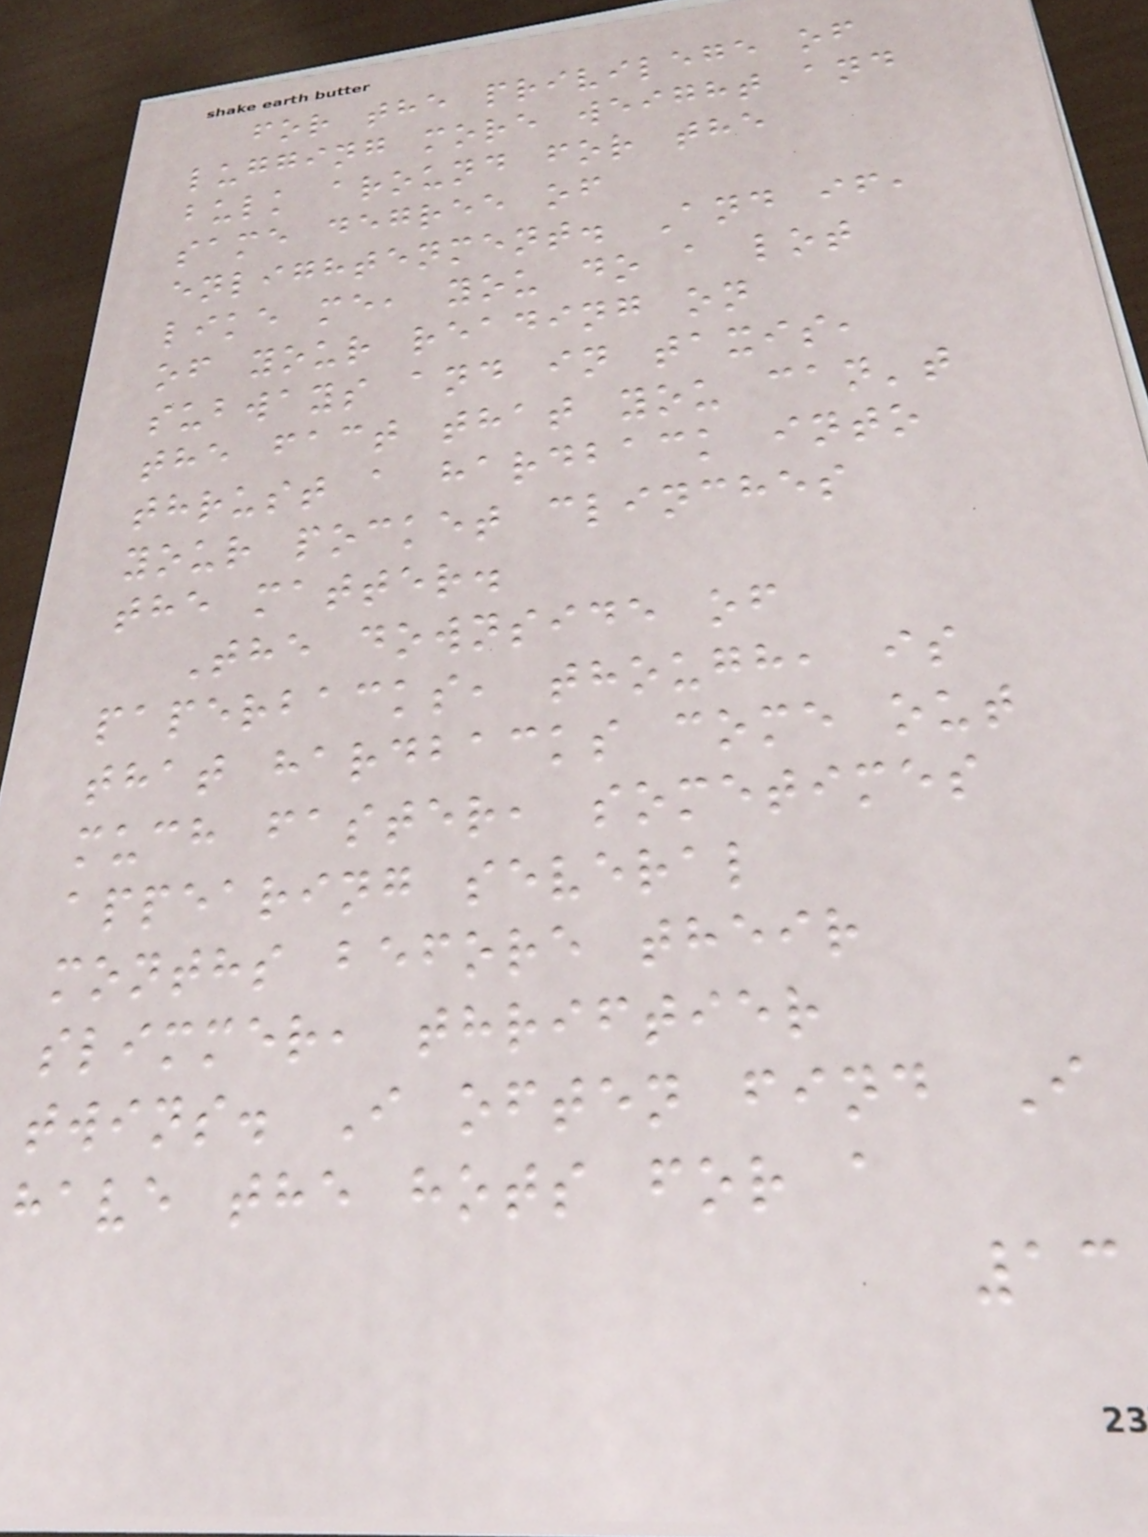for the privilege of
lugging more weight and
bulk around for the
same degree of
enlightenment. And if,
like me, you do a lot
of your reading on
subways and in taxis,
the fact that you can't
thrust a hardback into
your pocket clinches
the matter.
The downside of
paperbacks, though, is
that hardbacks come out
much faster, sometimes
appearing several
months before their
slimmer, thriftier
twins. I often find I
have the hots for a
13
